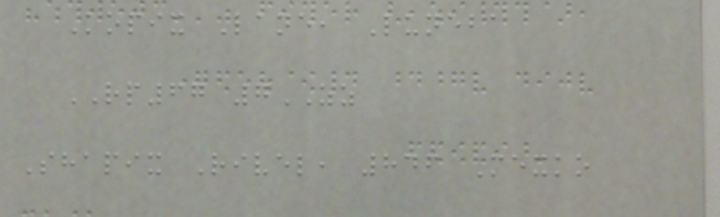Kopix Lane, Luneba
RP67 7ZZ
Shapix Rivel, 846 Mexko
